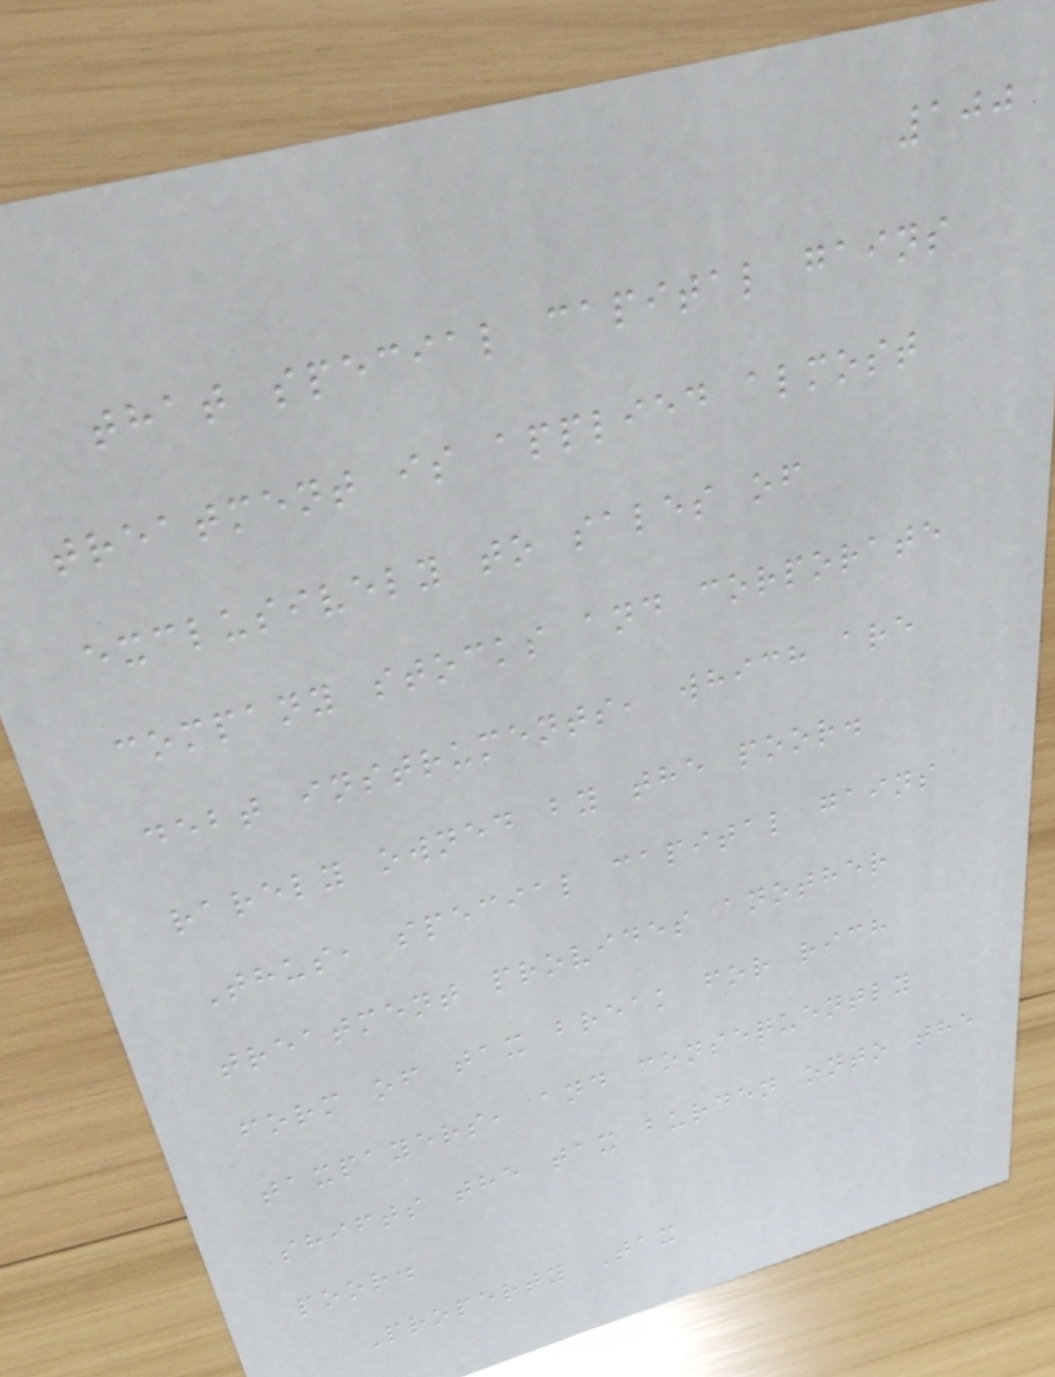100
that special capital gains
treatment is applied almost
exclusively to sales of
company stocks and corporate
debt instruments, which are
rarely owned by the poor.
Thus, special capital gains
treatment provides another
form of tax break for rich
taxpayers, and consequently
shifts the tax burden onto the
poor.
Property Tax
